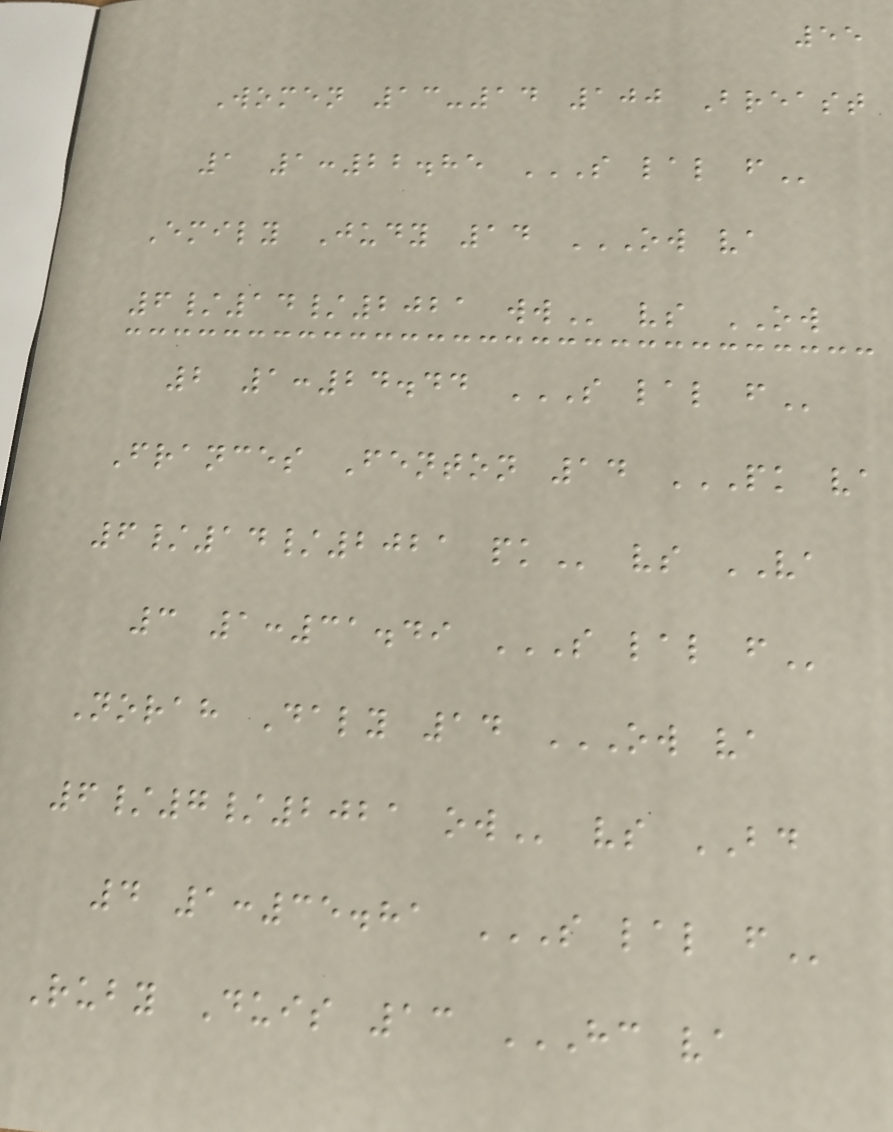55
Women 13-14 100 Breast
1 1:22.85 S LAL F
Emily Judy 14 OW VA
6/14/2021 WW vs OW
2 1:24.44 S LAL F
Frances Fenton 14 PK VA
6/14/2021 PK vs VA
3 1:31.49 S LAL F
Norah Daly 14 OW VA
6/7/2021 OW vs BD
4 1:35.81 S LAL F
Ruby Duis 13 HC VA
